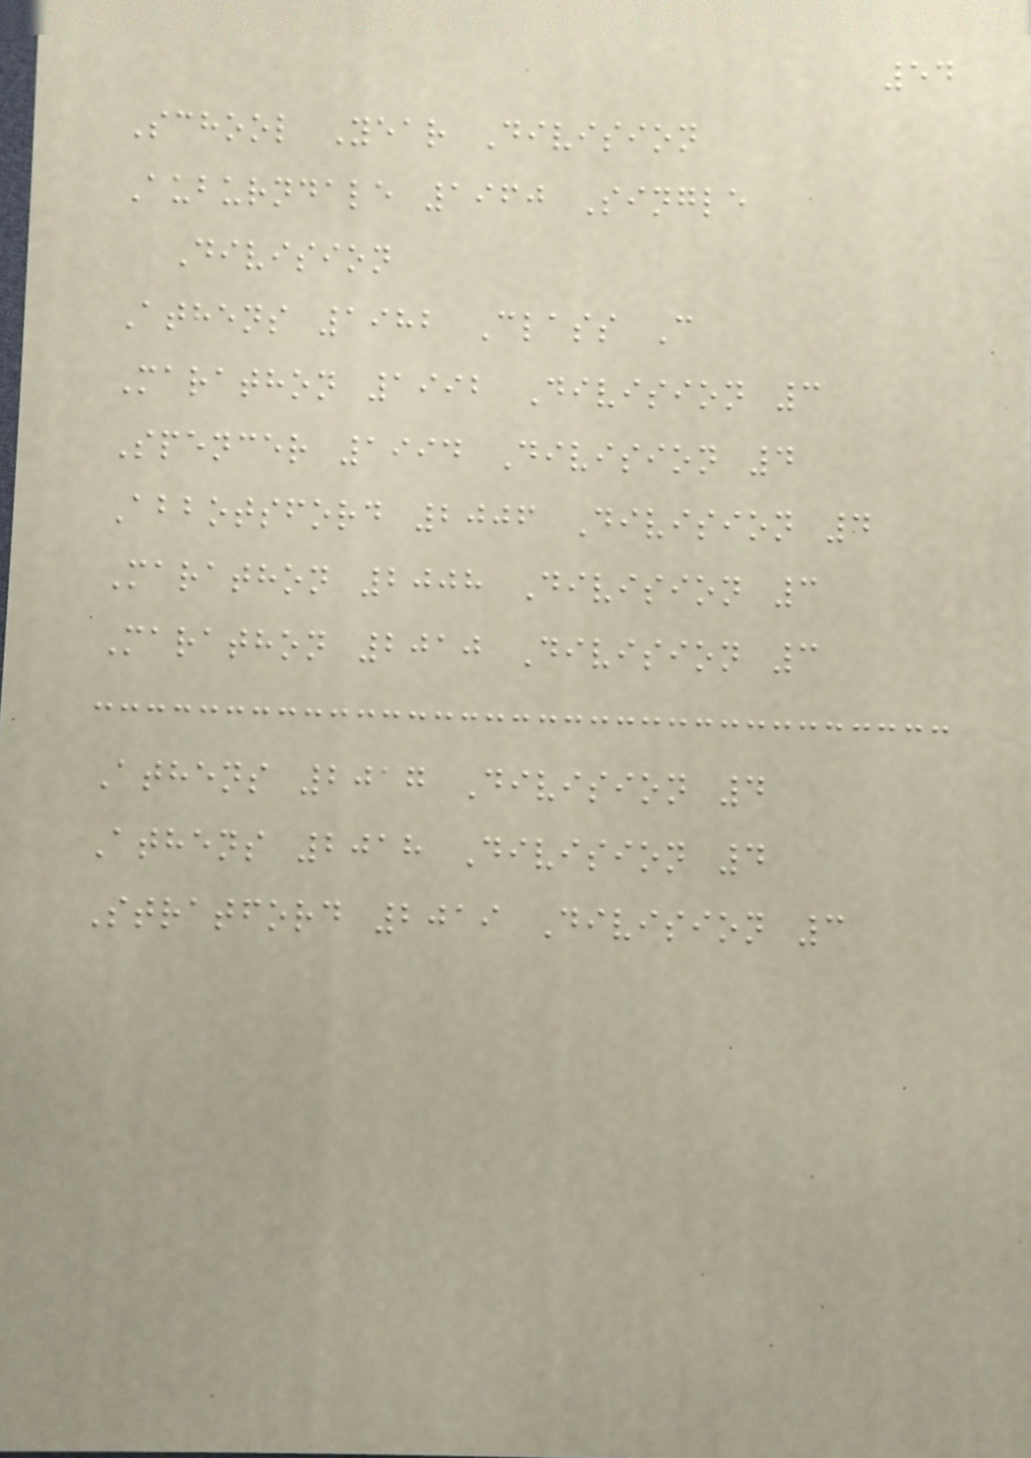54
School Year Division
Auburndale 1960 Single
Division
Athens 1982 Class C
Marathon 1992 Division 3
Spencer 1994 Division 4
Abbotsford 2006 Division 4
Marathon 2008 Division 3
Marathon 2010 Division 3
Athens 2017 Division 4
Athens 2018 Division 4
Stratford 2019 Division 3
